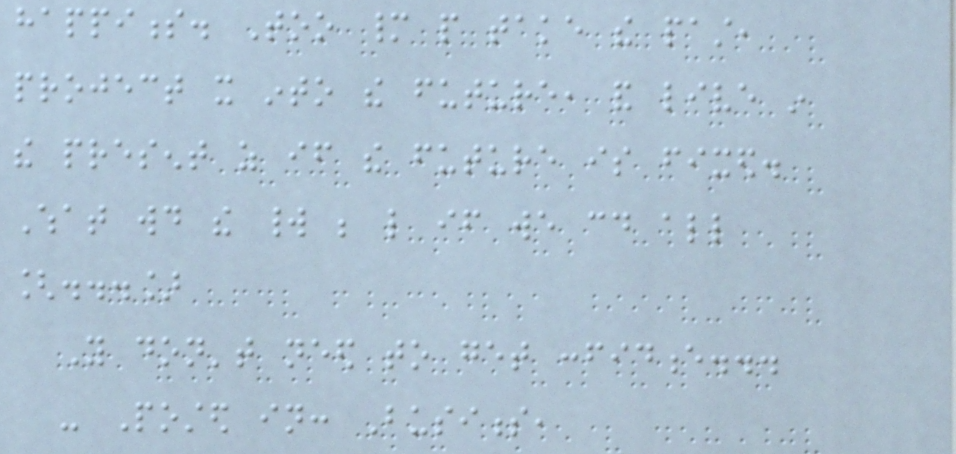happiness. Too many people take the past,
project it into the future, and live in
the present as if the future is fixed.
What would the world be like if we could all
[...]
You don't need to get confidence...
- Posted in: Business,
